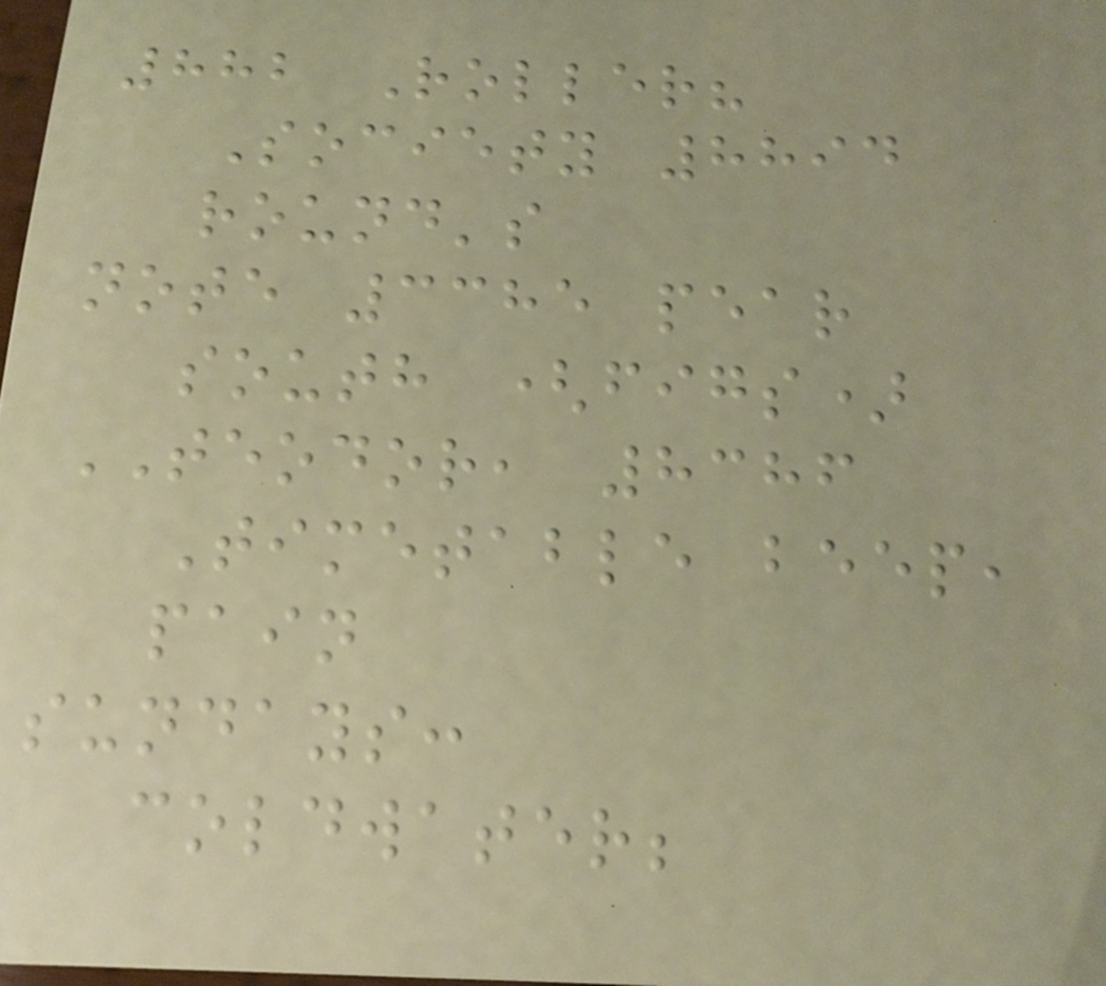882 Roller?
Society 8894
round's
note 3385 pear
south (figs)
TEODOR, 8386
Timetable beep,
pain
sundays:
coldwater;
